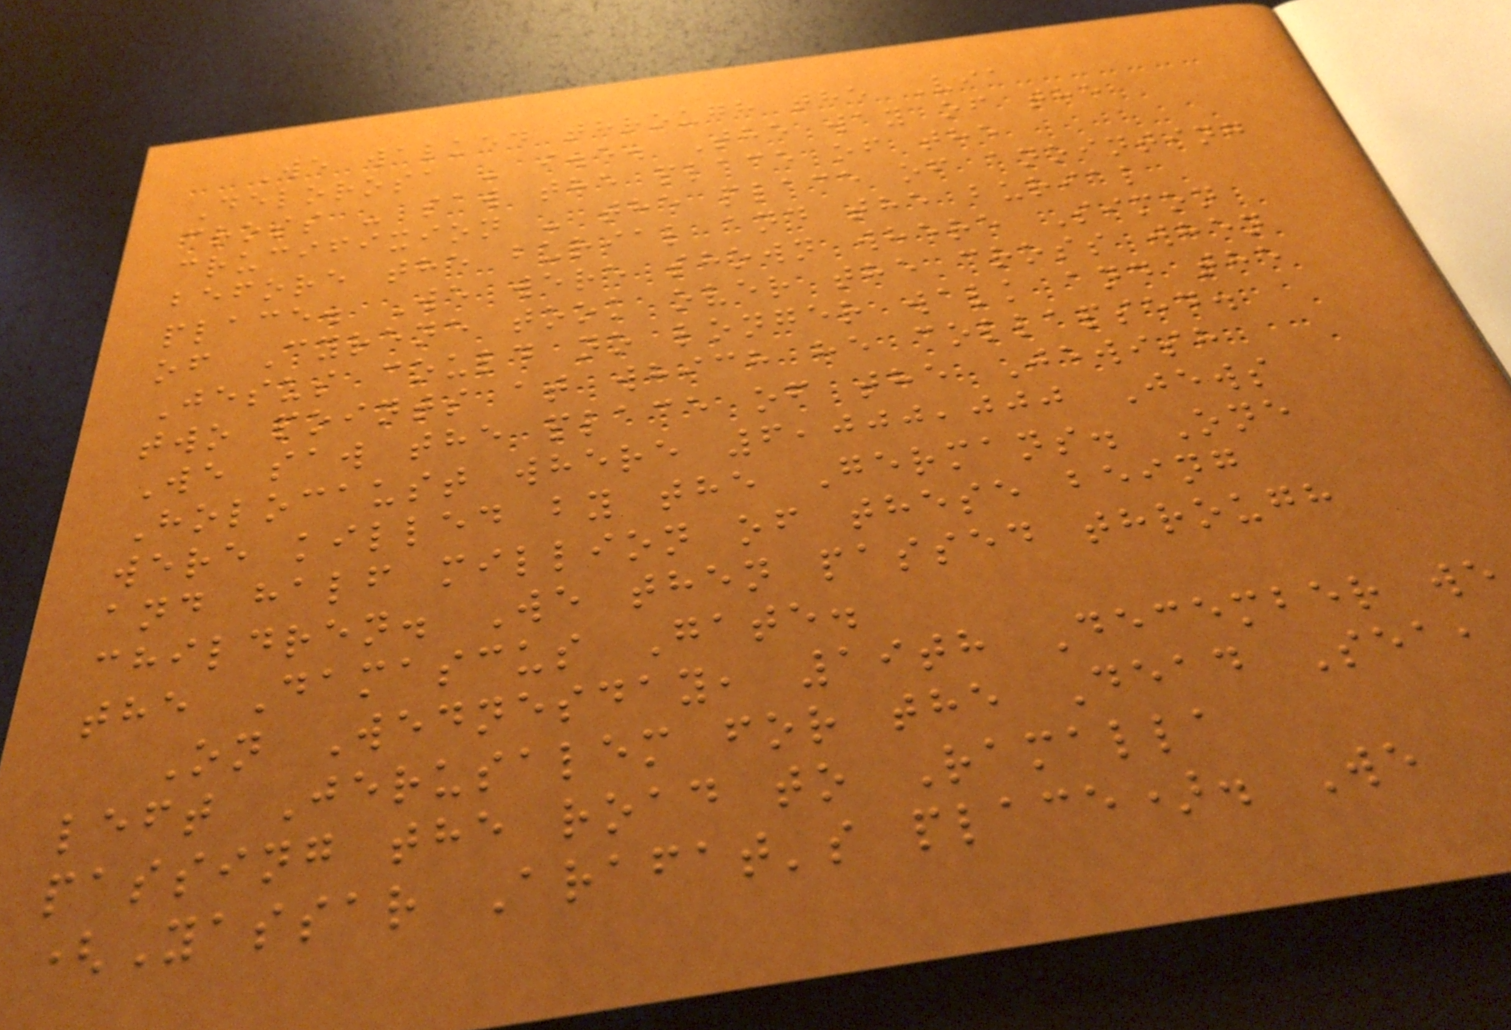We walked through the Via
Delorosa - i.e. The way of the
cross - saw the place of the
crucifixion - the place of anointing
before the burial and the burial
place. We were shown where Simon
of Cyrene took over the cross when
Jesus could no longer walk and the
two points at which he collapsed.
We saw the place of the Jewish
Holocaust where 6,000,000 Jews
were killed by the Germans. One
and half million of these being
children. We then passed through
the Damascus Gate.
On Wednesday, 19th December we
left Jerusalem for the Dead Sea,
passing the road to Ramalla
(Yassar Arafat's place). We
